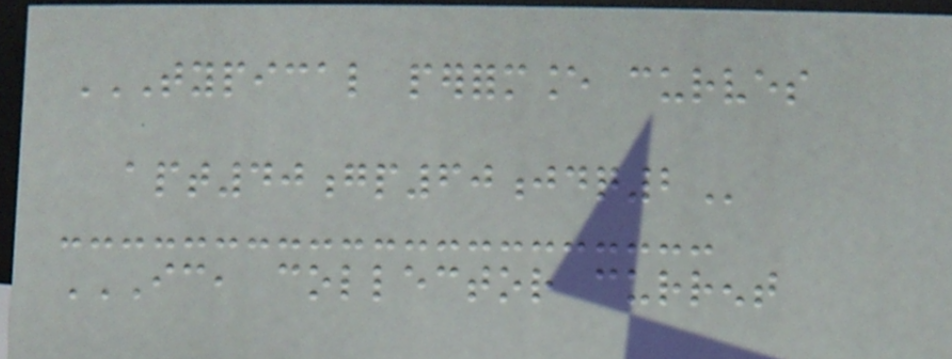TYPICAL PERFORMANCE CURVES
APT40GP60JDQ2
IC, COLLECTOR CURRENT
